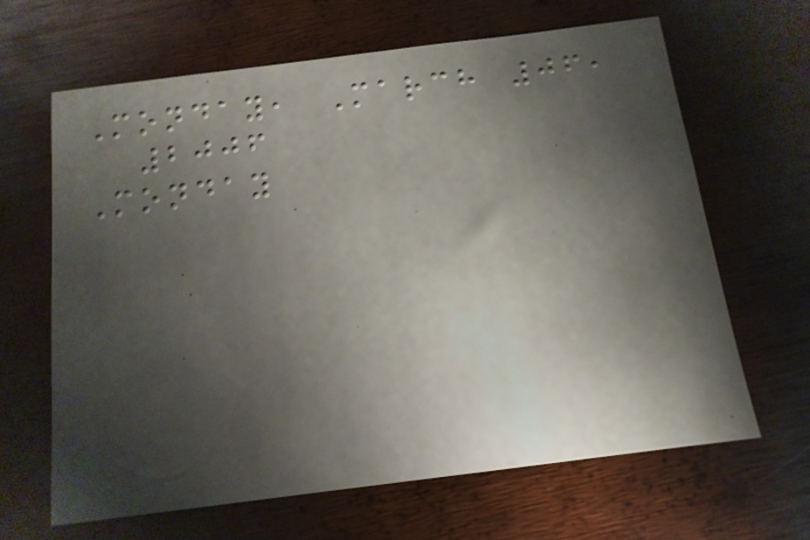Monday, March 06,
2006
Monday
